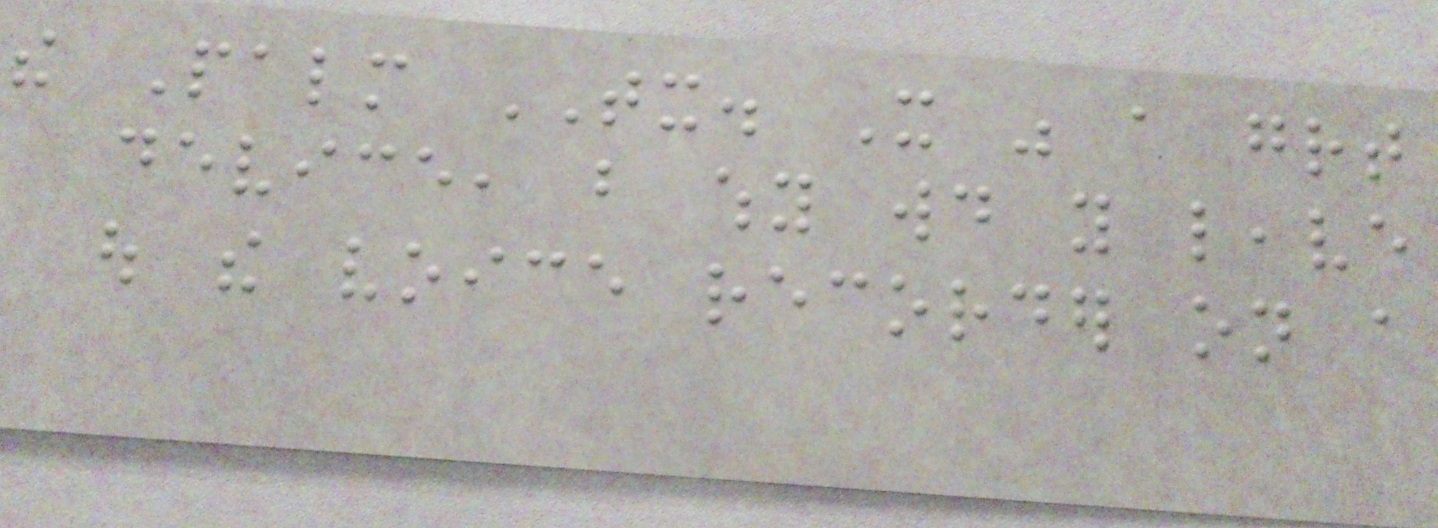the Palm TX. It was a great
device, but why would you leave
out the voice recorder on a
